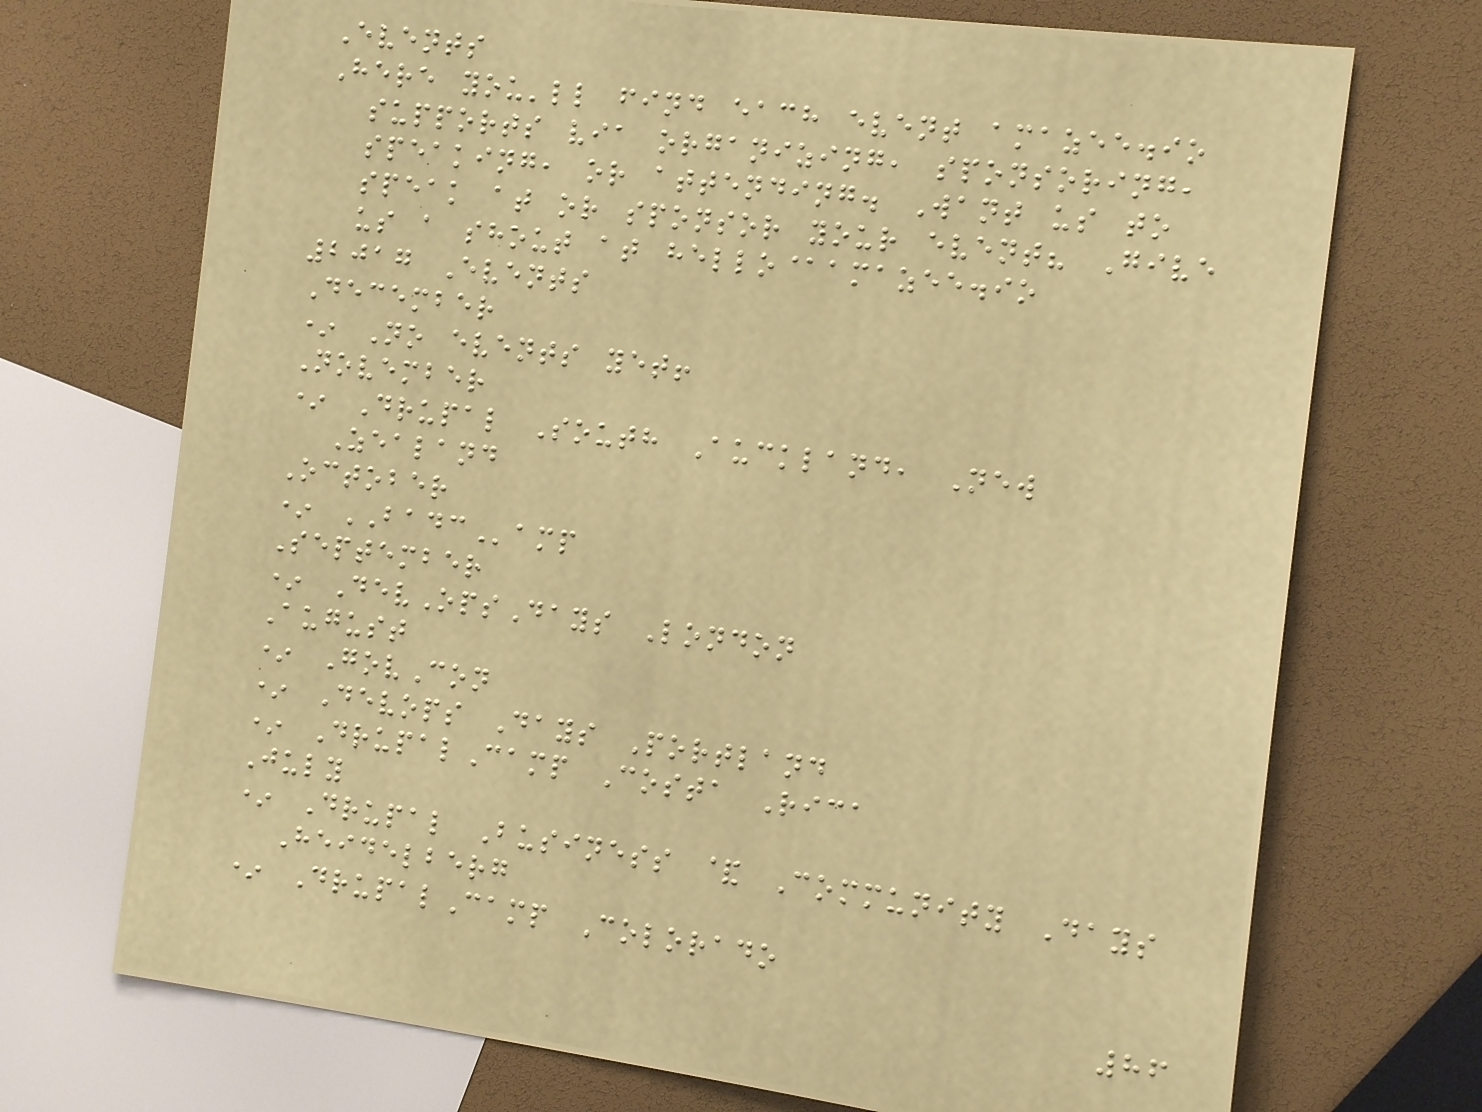Events
Here you'll find each event amazee.io
supports via organizing, sponsoring,
speaking, or attending. Want us to
speak at or sponsor your event? Give
us a shout at hello@amazee.io
2017 Events
December
* No events yet!
November
* Drupal South Auckland, New
Zealand
October
* BADCamp
September
* DevOpsDays London
August
* GovCon
* Devops Days Portland
* DrupalCamp Costa Rica
July
* Drupal Business & Community Days
Heidelberg
* DrupalCamp Colorado
86
